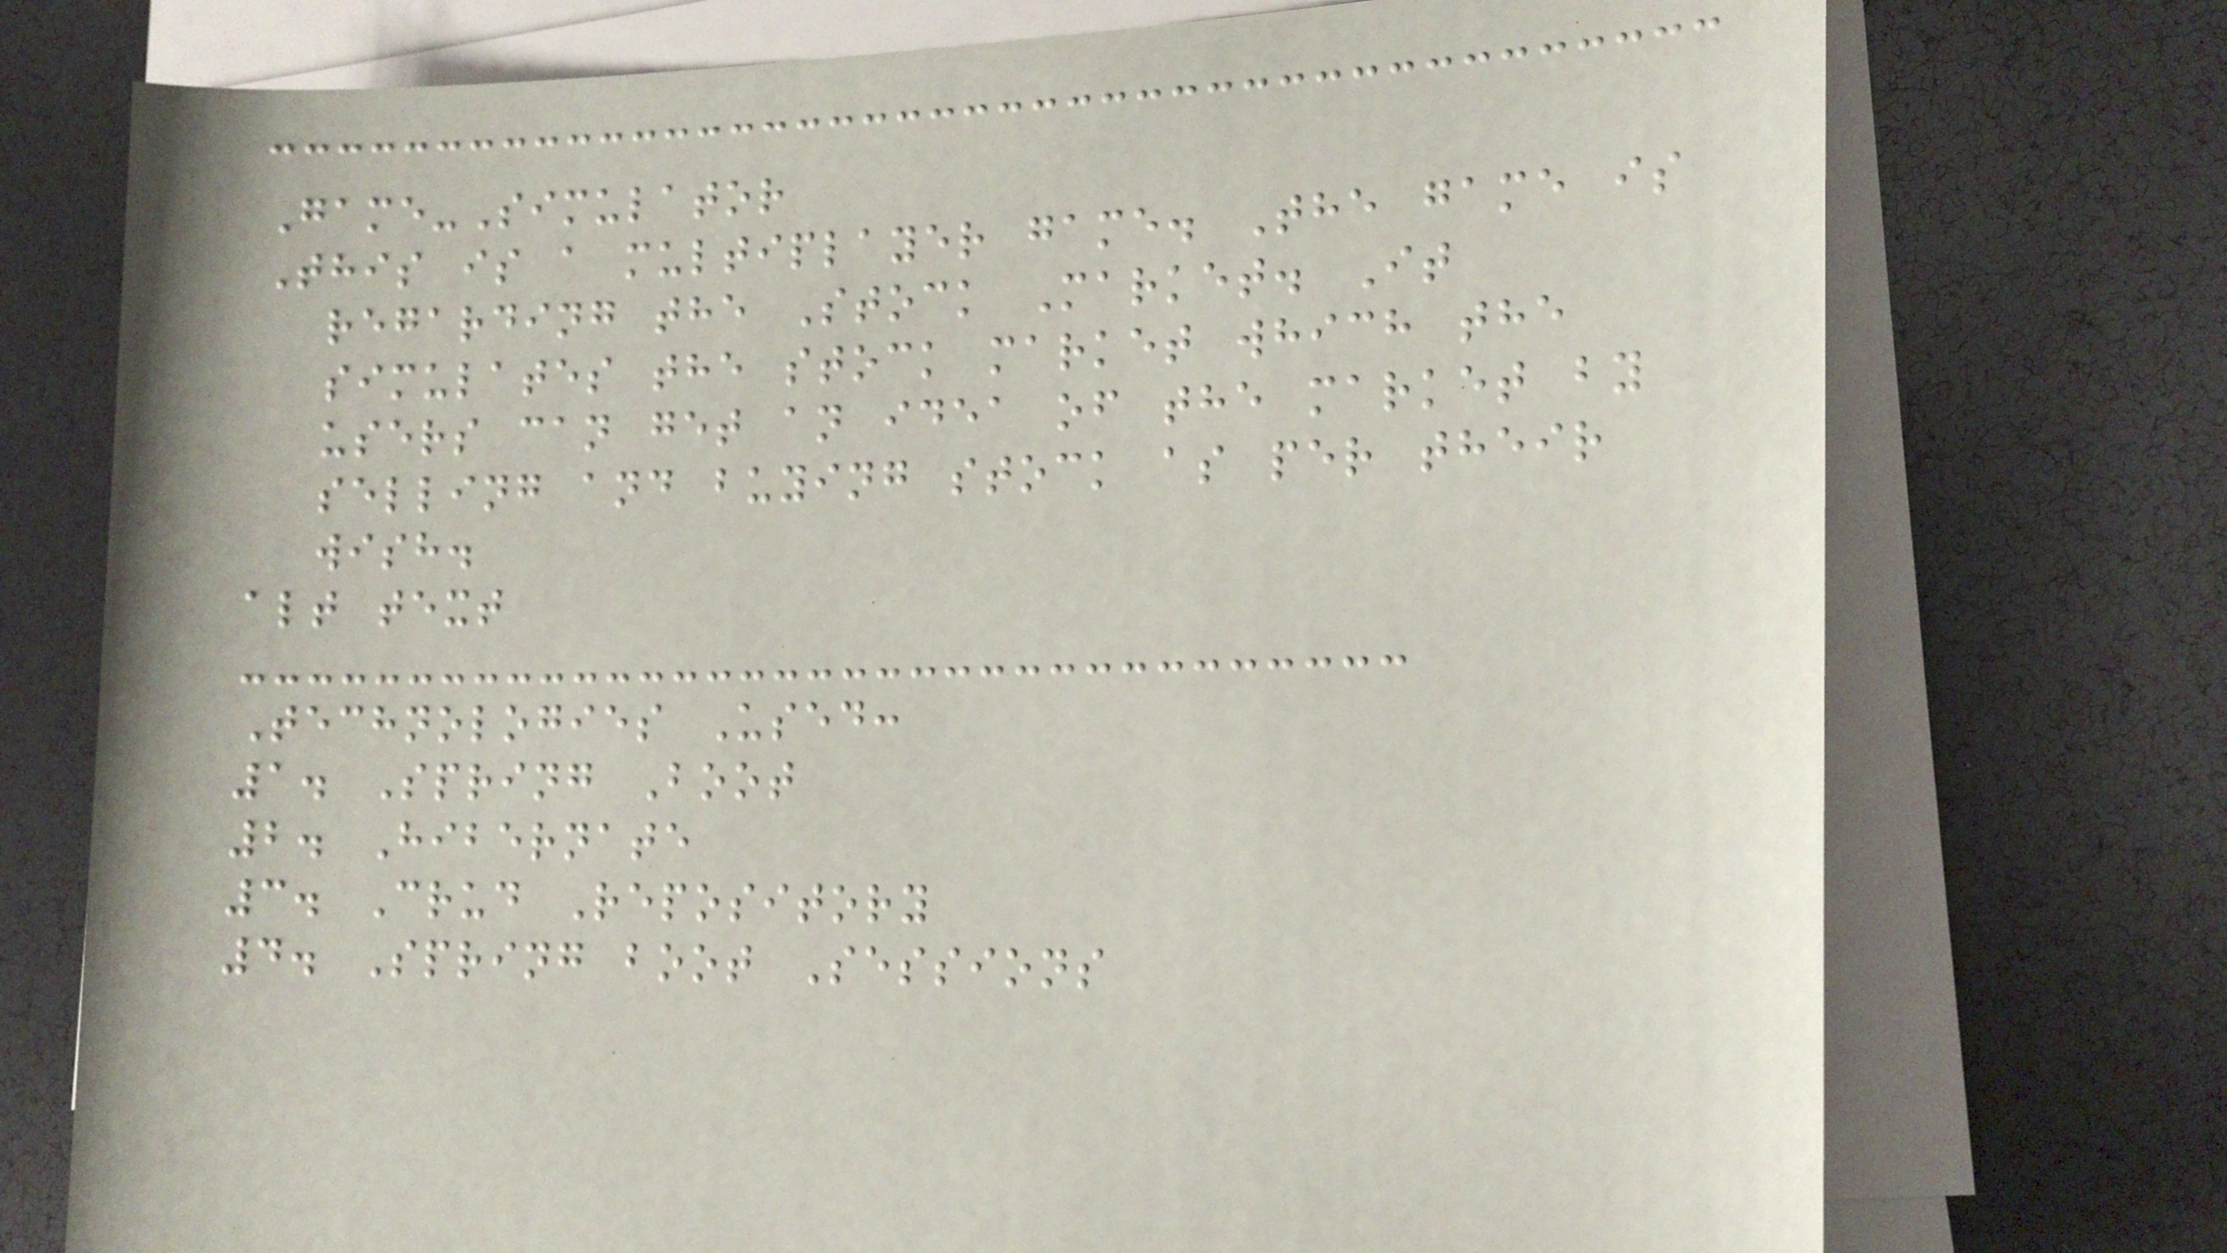Game-Simulator
This is a multiplayer game. The game is
regarding the Stock Market. It
simulates the stock market which the
users can get an idea of the market by
selling and buying stock as per their
wish.
alt text
Technologies Used:
1. Spring Boot
2. Hibernate
3. Crud Repository
4. Spring boot Sessions
